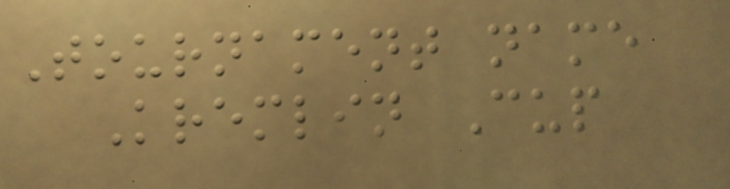Tournament name
Kremlin Cup
